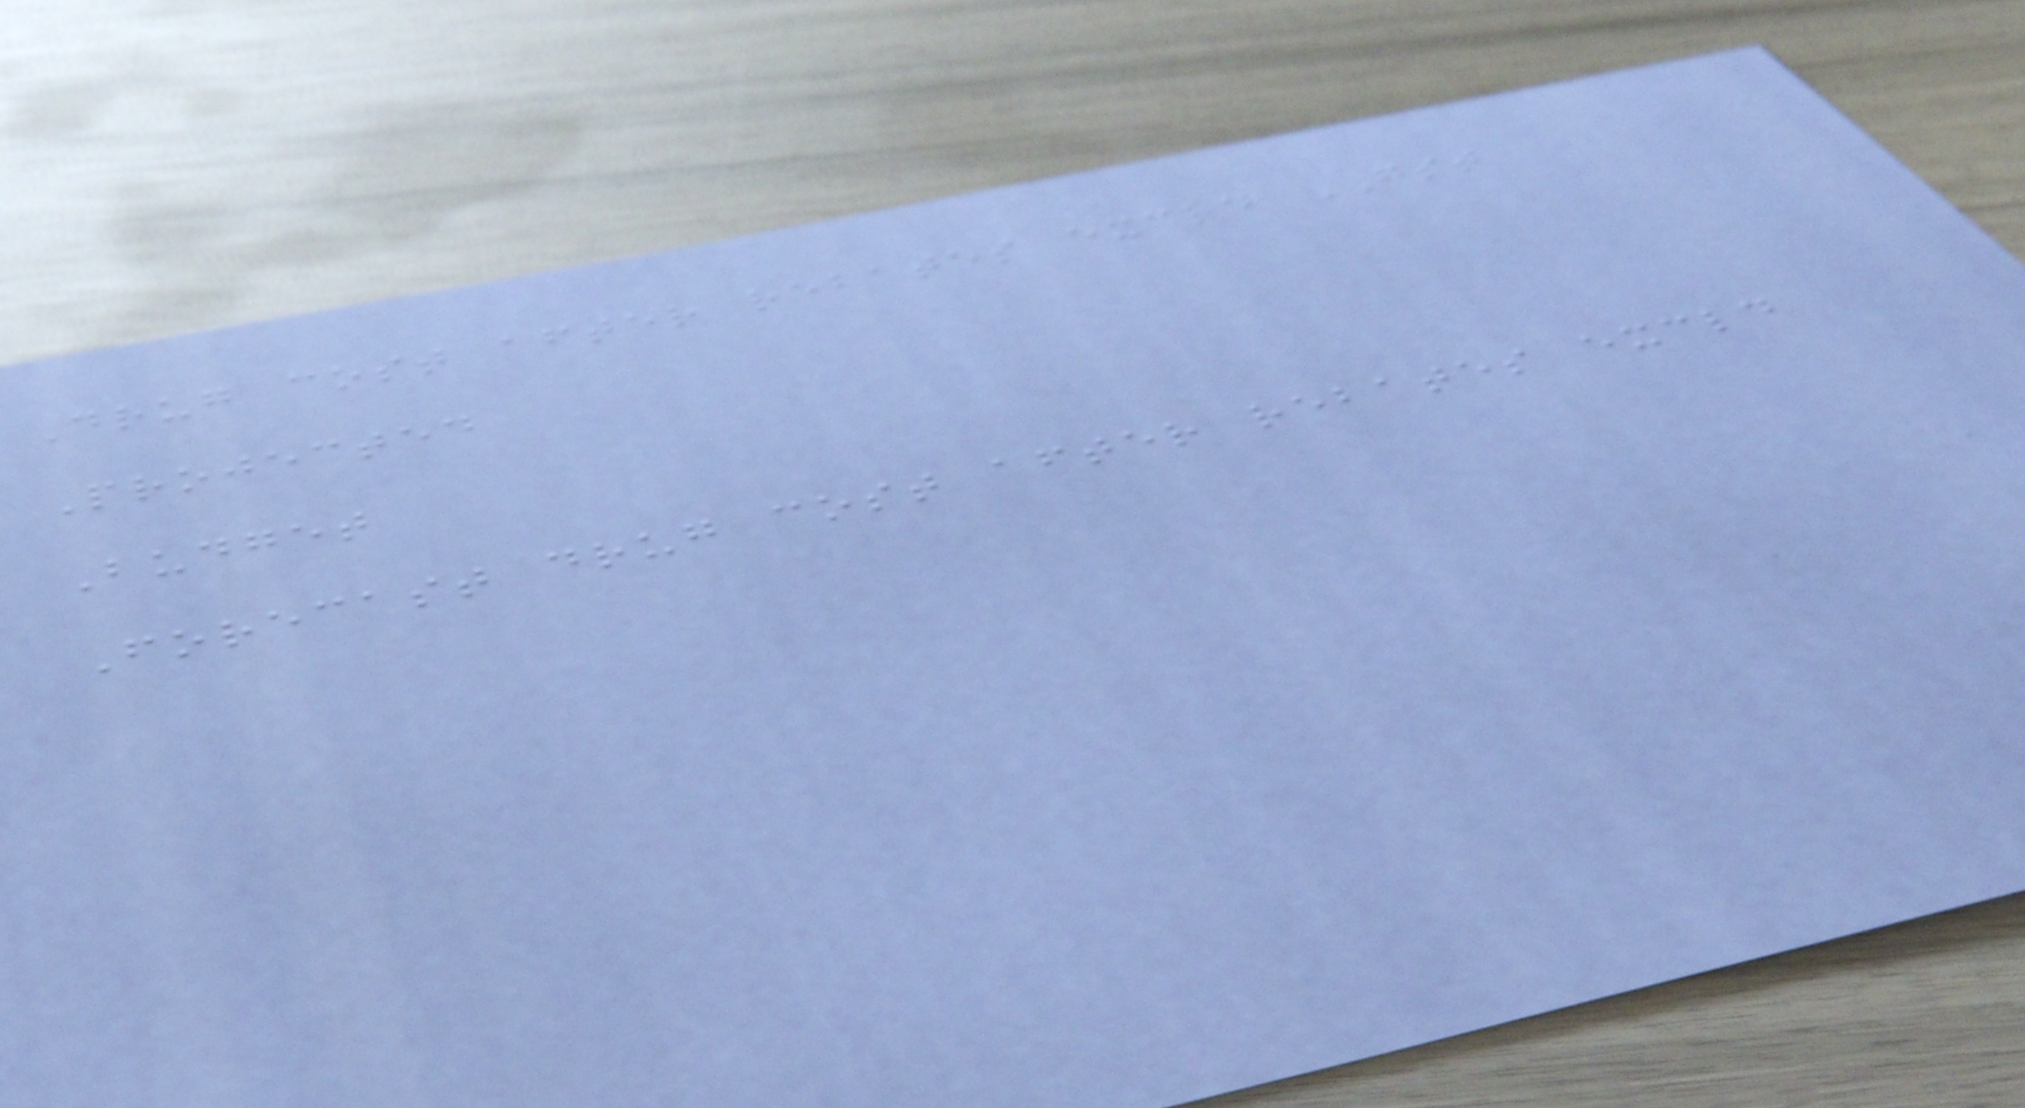Drug cost after rebates excld GST
Projected
Budget
Forecast drug cost after rebates excld
